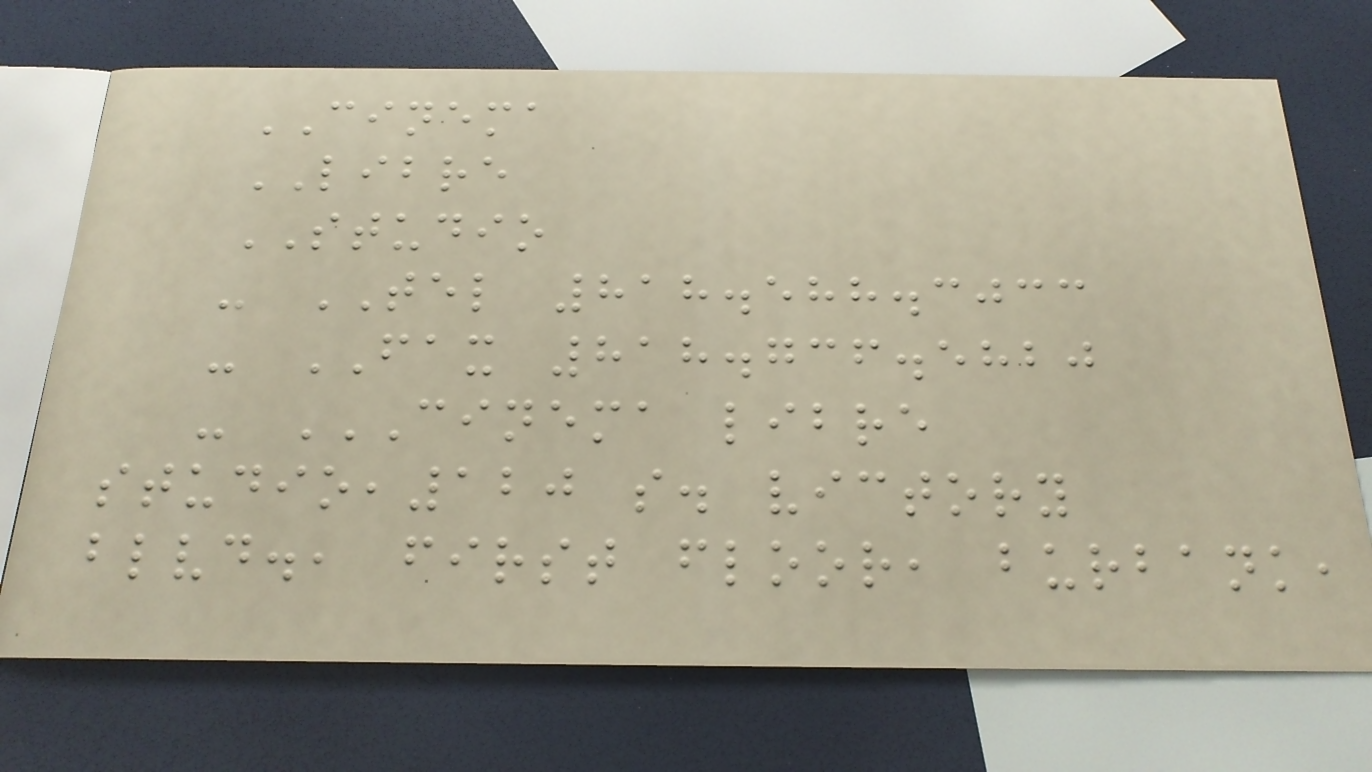CINEMA
LIBRE
STUDIO
- TEL 818.588.3033
- FAX 818.736.5820
- CINEMA LIBRE
STUDIO,120 S. VICTORY
BLVD., FIRST FLOOR, BURBANK,
